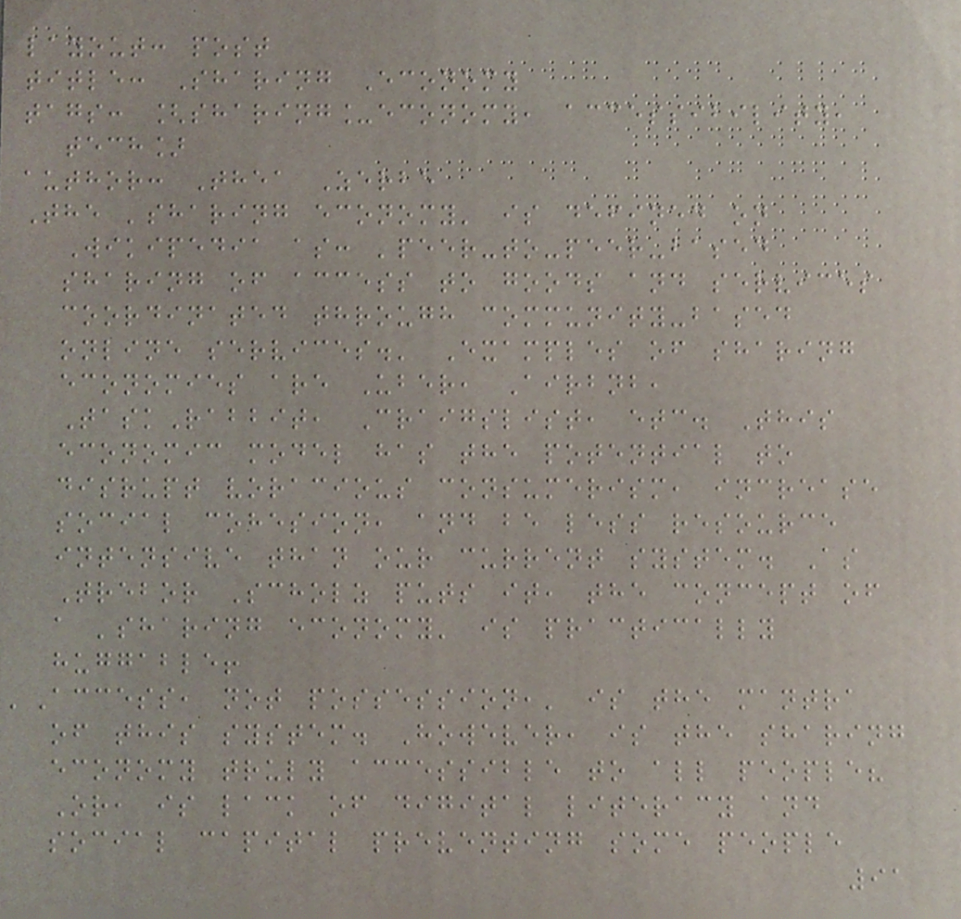layout: post
title: Sharing Economy
tags: [sharing_economy, accessibility,
tech]
author: Thea Zerbe
The 'sharing economy' is defined on
Wikipedia as: 'peer-to-peer-based
sharing of access to goods and services
coordinated through community-based
online services.' Examples of sharing
economies are Uber, Airbnb,
TaskRabbit, Craigslist, etc. This
economic model has the potential to
disrupt voracious consumerism, increase
social cohesion, and be less resource
intensive than our current system. As
Trebor Scholz puts it, the concept of
a 'sharing economy' is practically
huggable!
'Access, not possession,' is the mantra
of this system. However, is the sharing
economy truly accessible to all people?
Or, is lack of digital literacy and
social capital preventing some people
91
